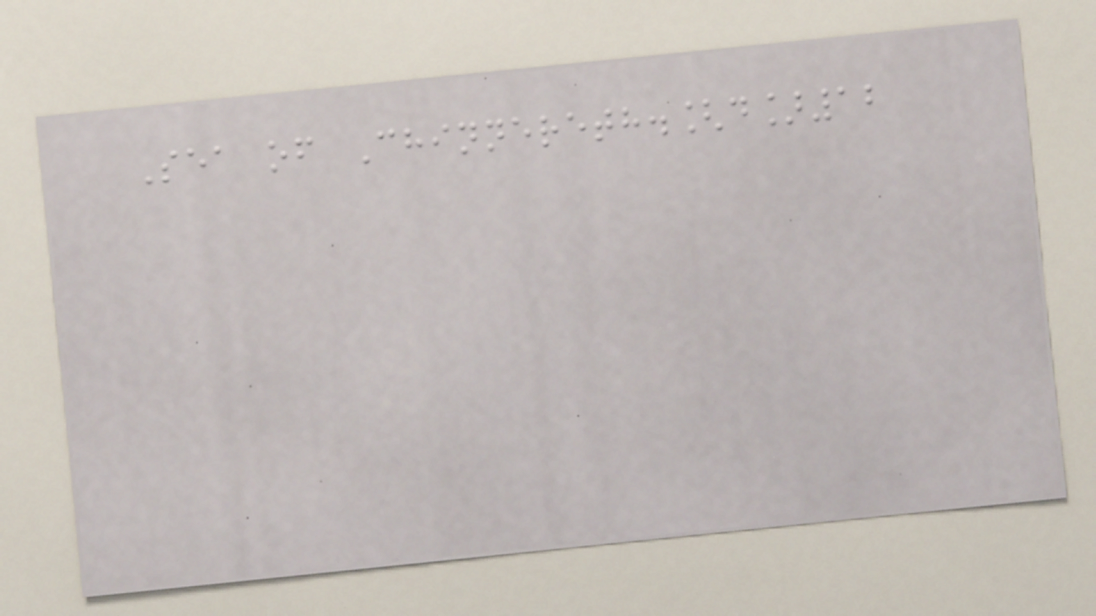Sea of Chinnereth.[d]12
